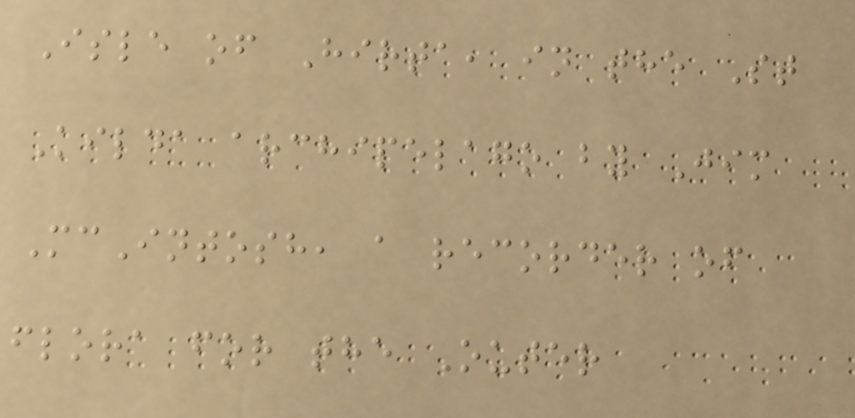Isle of Hirta, in the St
Kilda archipelago by Jim
McIntosh, a recorder of
flora for the Outer
